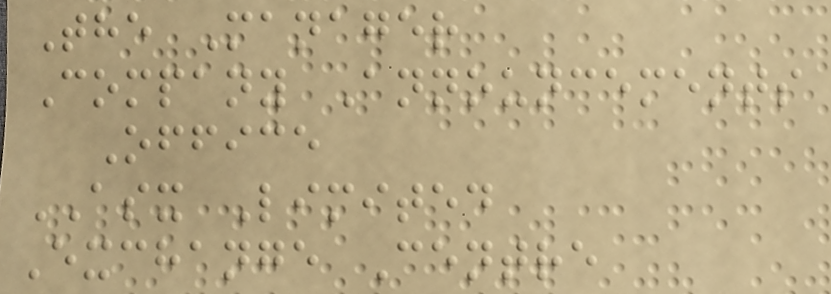The Manager
Company Announcements
Office
ASX Limited
Exchange Centre
